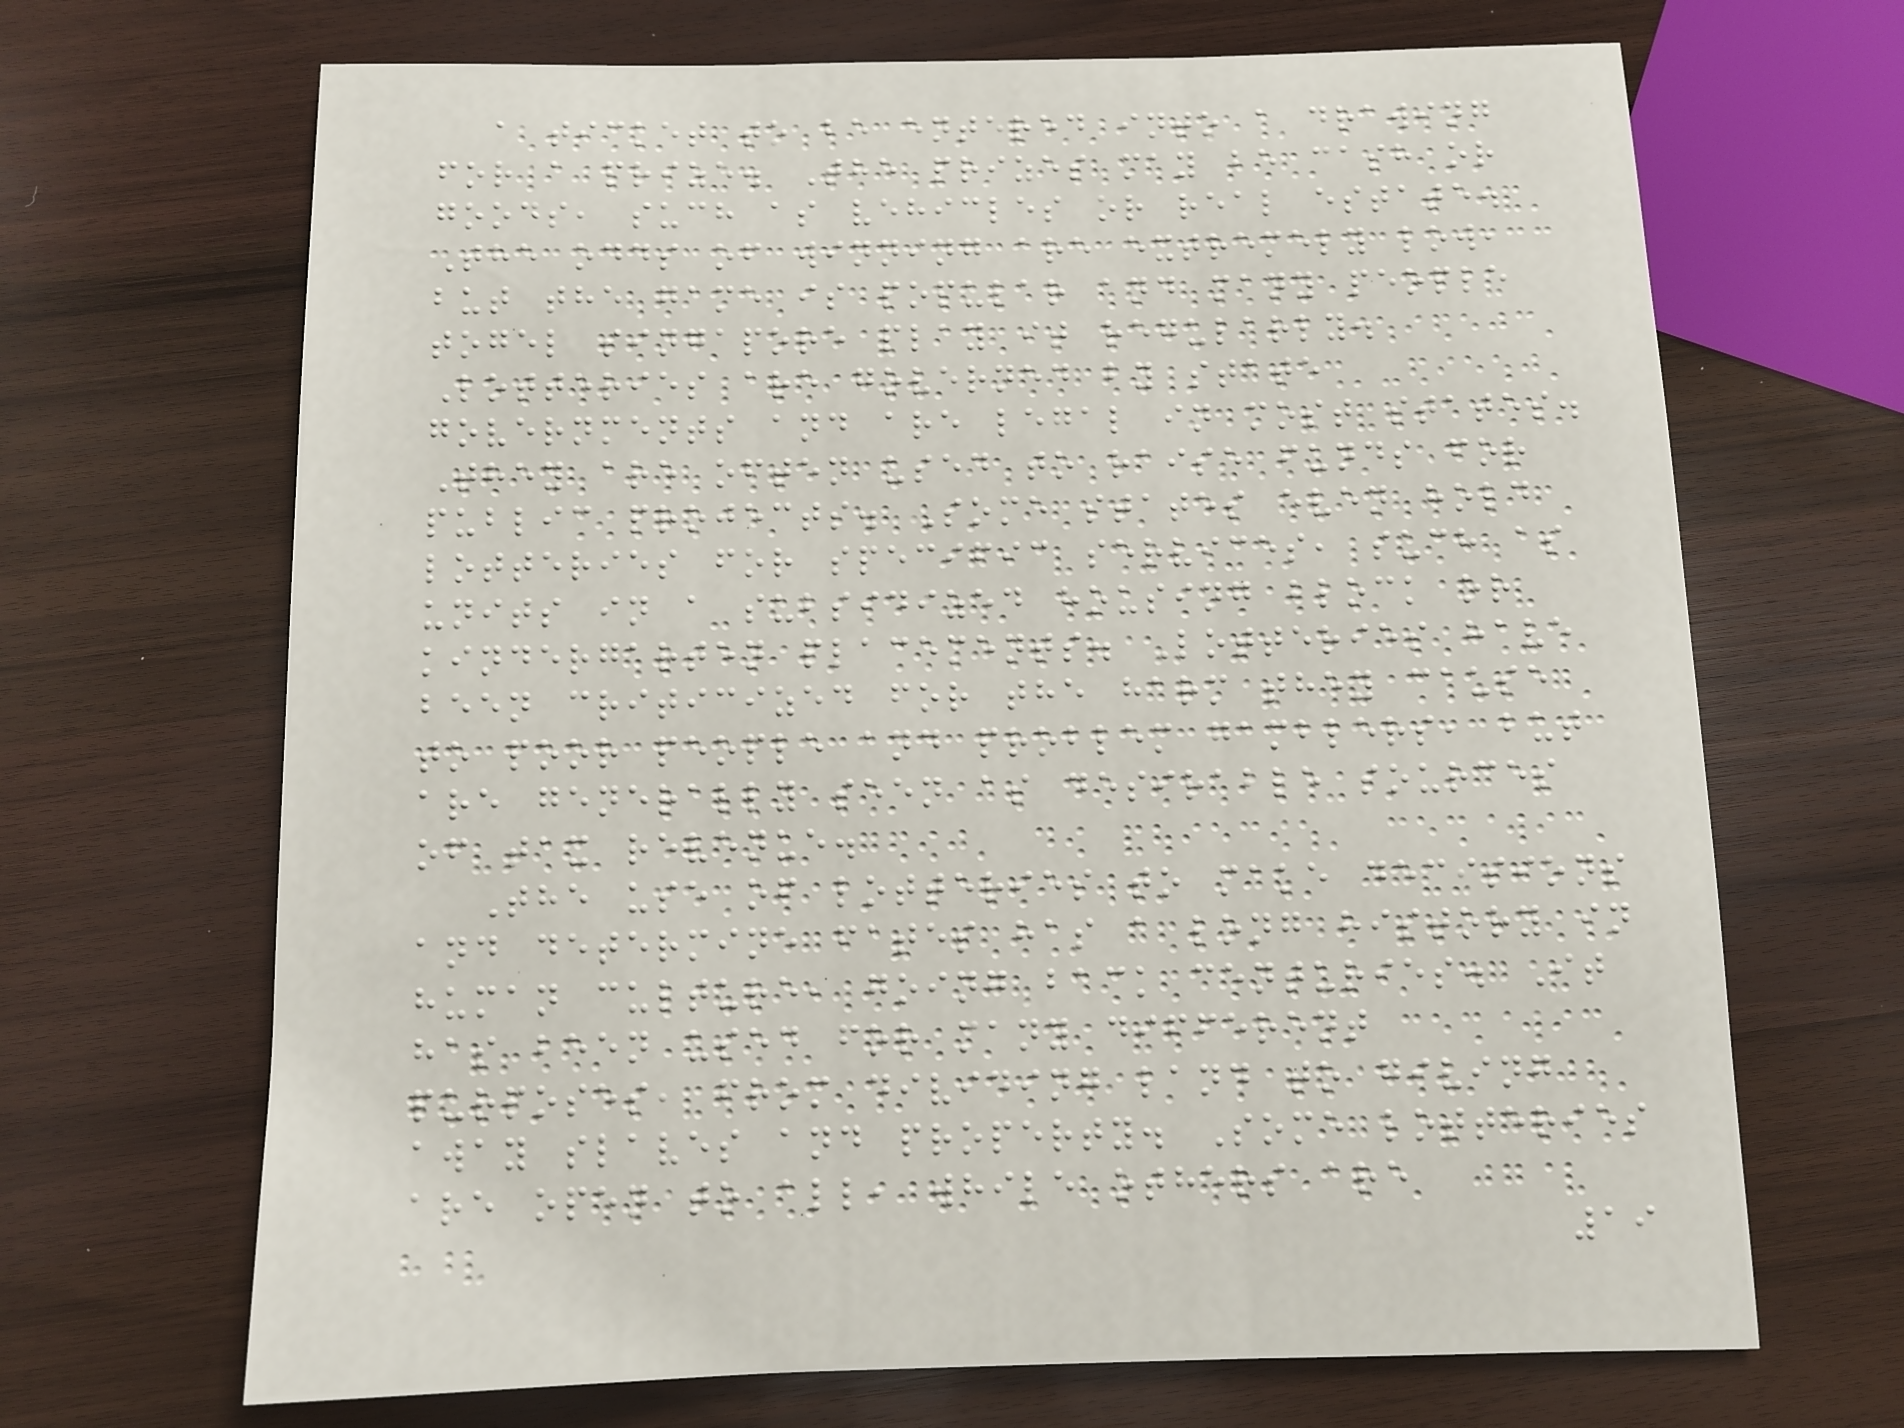a ticket to be entered into a drawing
for a prize. The prizes may be cash or
goods, such as vehicles or real estate.
The odds of winning are extremely low,
but the game is popular and many people
togel singapore play it regularly.
Lotteries are governed by state
governments and are legal in most states.
They are often used to raise funds for
public projects. Some states even hold
lotteries for specific services, such as
units in a subsidized housing block or
kindergarten placements. Lotteries have
been criticized for the harm they cause
to poor people and problem gamblers, but
are generally seen as desirable sources
of tax revenue.
The use of lotteries to make decisions
and determine fates has a long history in
human culture, going back centuries. It
has been used for many different
purposes, from dividing land to giving
away slaves and property. Some lotteries
are open to all, while others are
19
